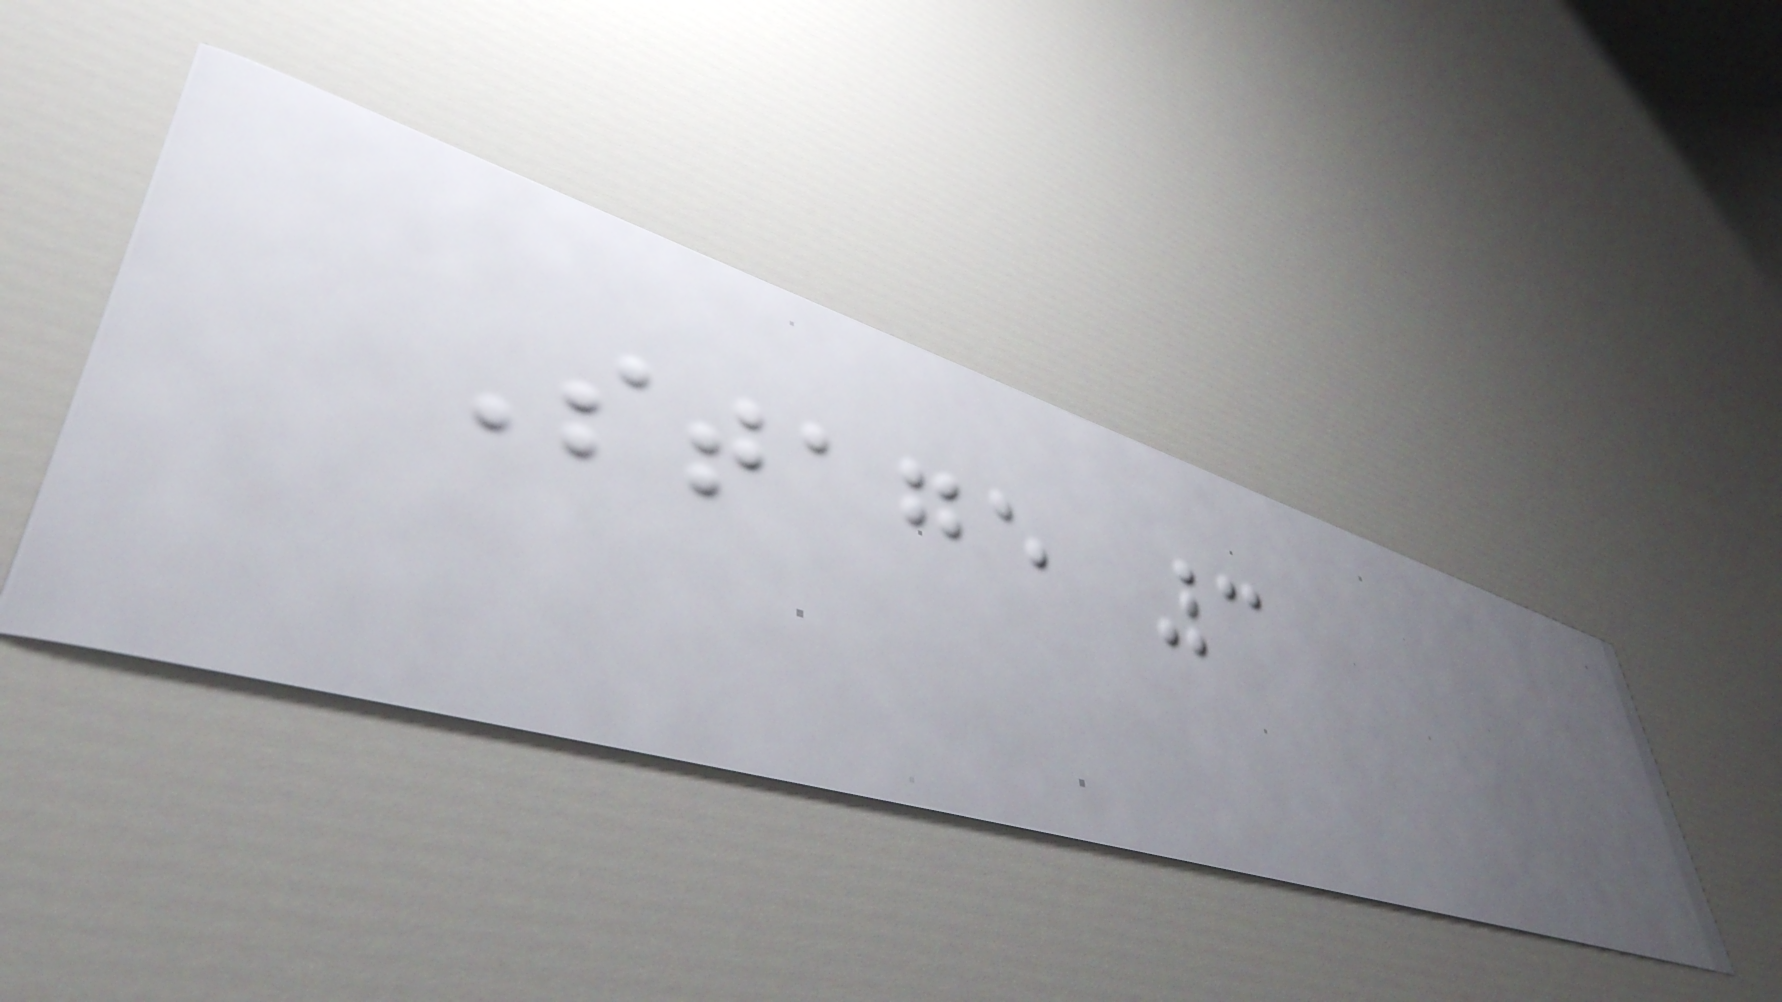Stage 3
